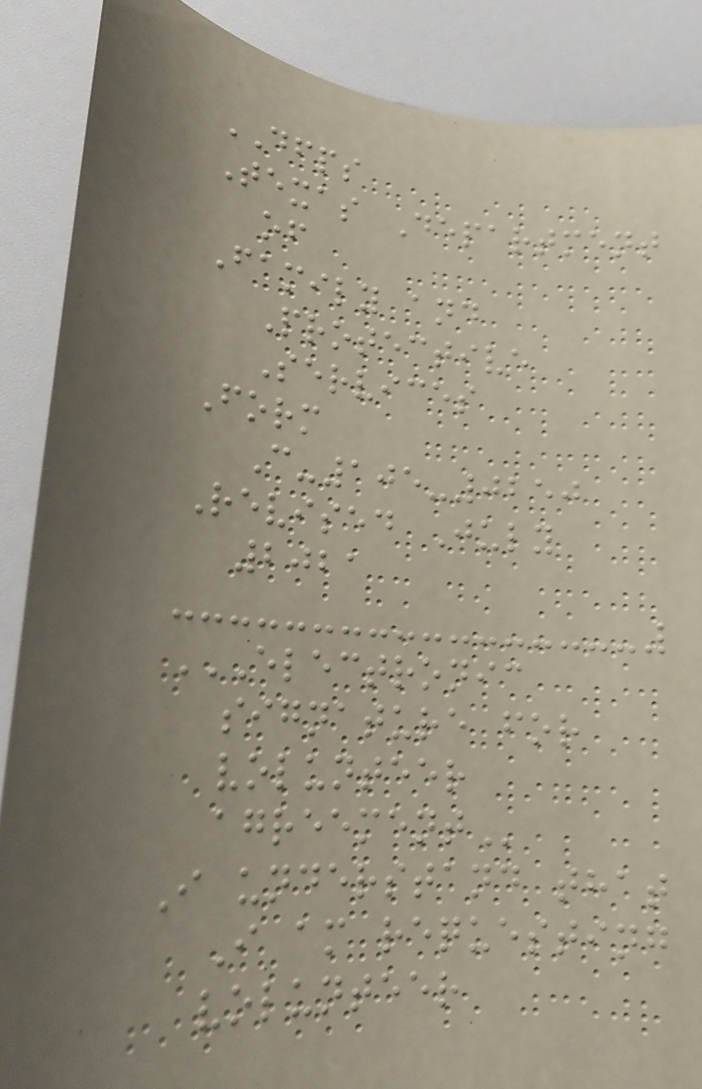DFPS
Texas Department
of
Family and
Protective
Services
Form
C-105-0250
Revised July
2021
ELECTRONIC
SIGNATURE FOR
VOLUNTEER
AGREEMENT
I understand that
I am requesting
volunteer
